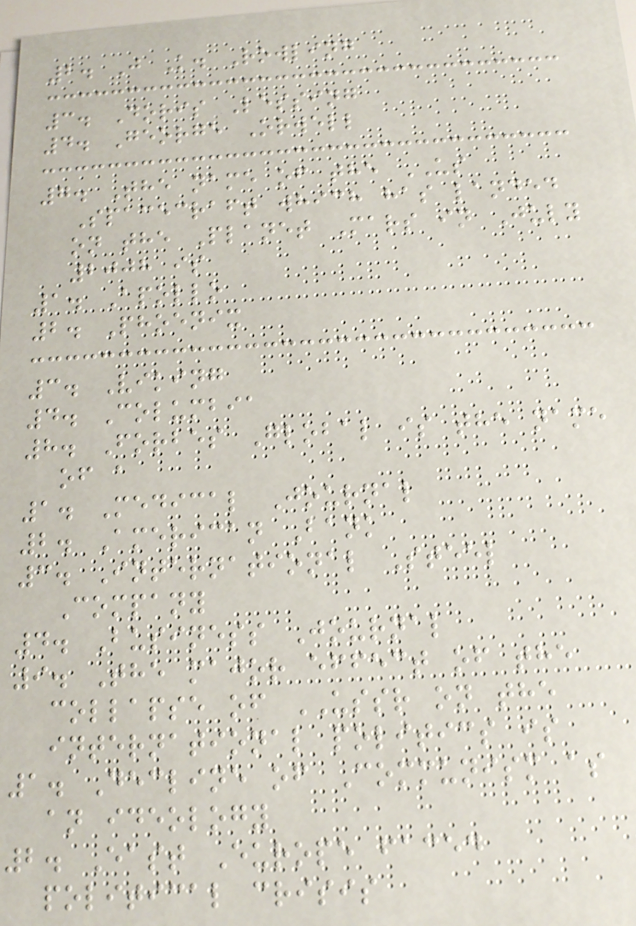2. J K. Rowling
3. Doris Lessing
4. George Orwell
7. The name of the US
Spacecraft which has landed
on the Planet Mars in July
2008 is
1. Apollo
2. Phoenix
3. Viking
4. Columbia
8. Forbes Global is the name
of a
1. Medical Journal
2. American Bank
3. International Steel
Company
4. Business Journal
9. The major effect of the
collapse of USSR on the
international politics is
1. Decline of Communism as
an ideology
2. East Europe faced
political crisis
